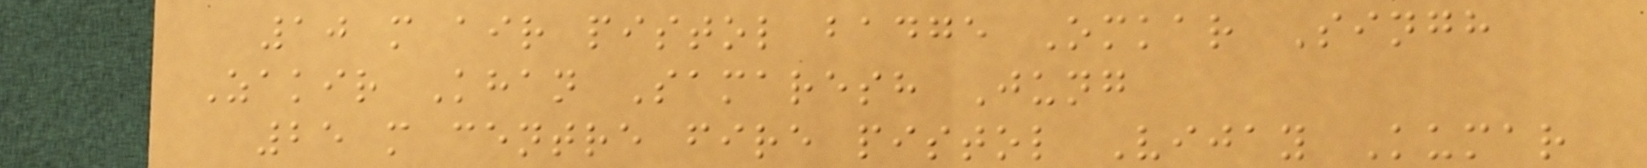10 m air pistol badge Omkar Singh
Zakir Khan Samaresh Jung
25 m centre fire pistol Vijay Kumar
